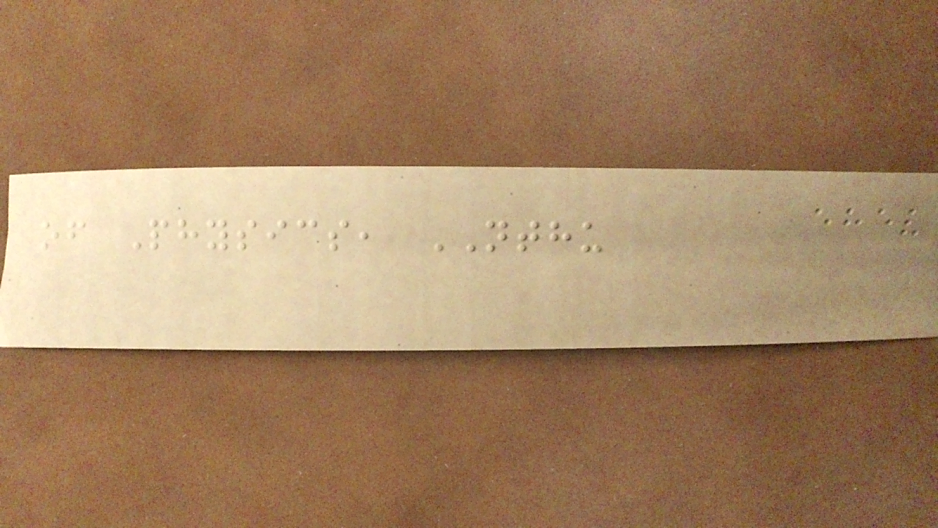of Physics, NTHU
